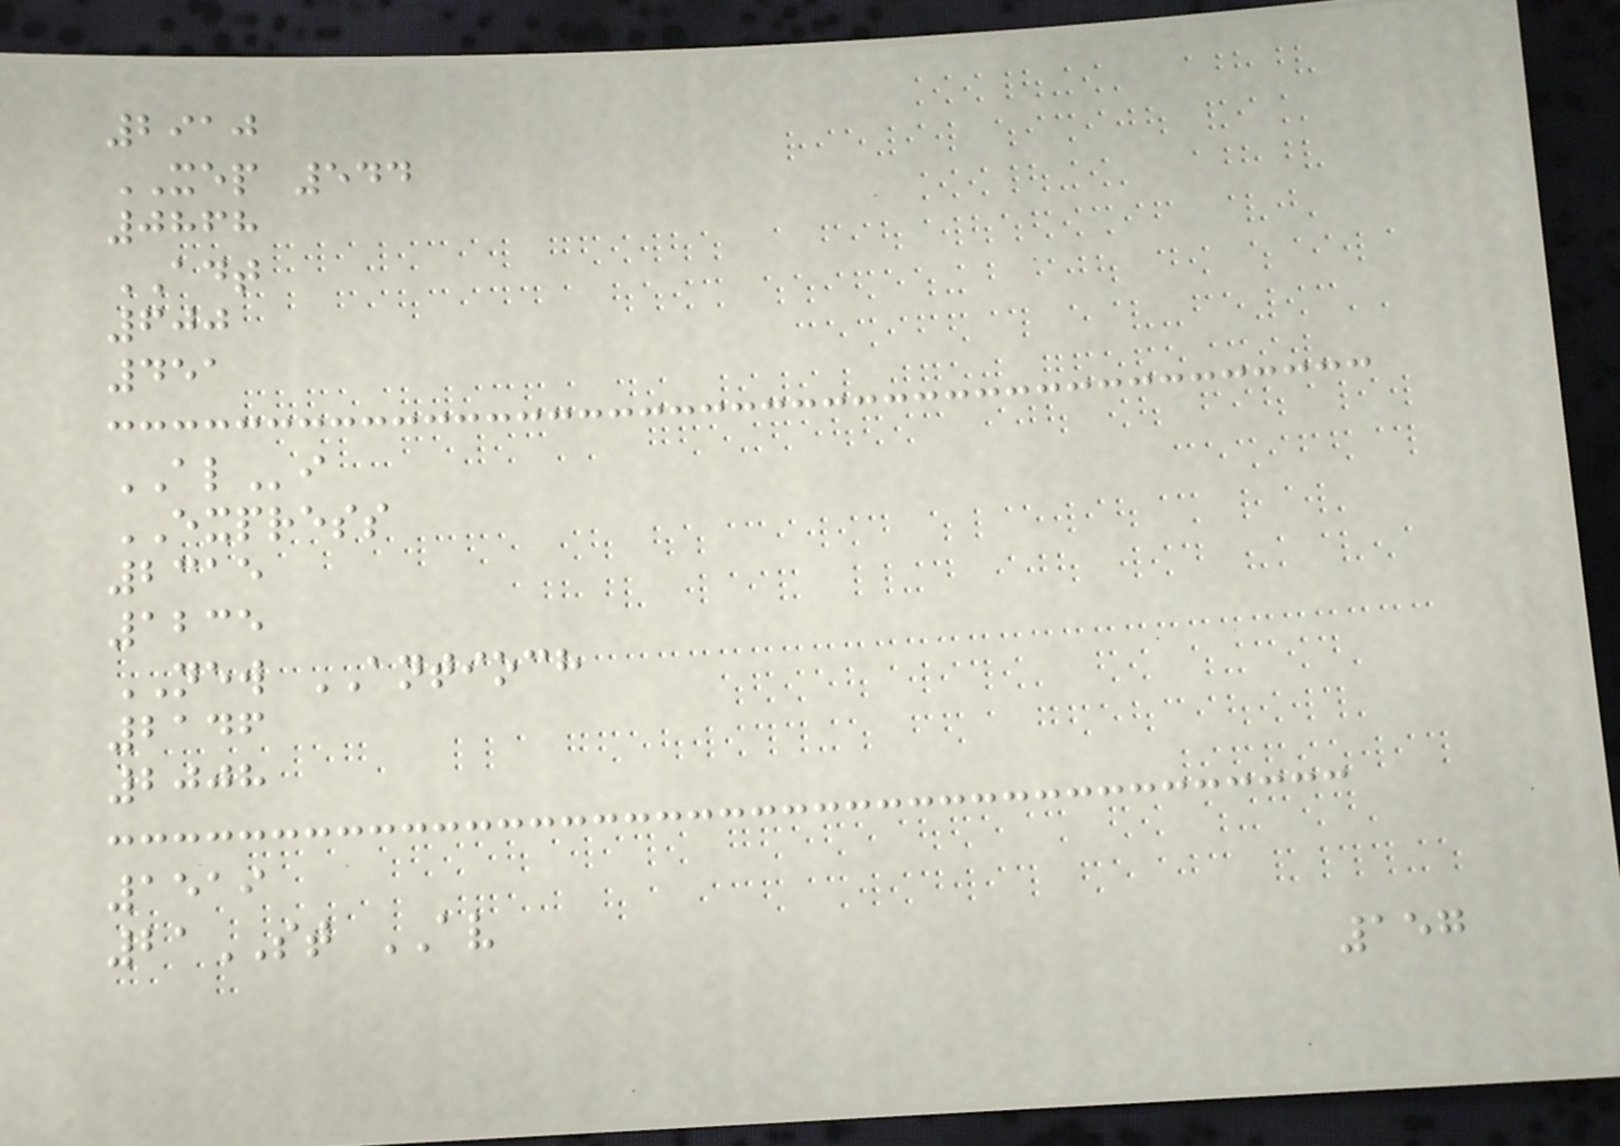2910
XEP 544
0868
ADT
600
451
ALi
EXPRESS
2315
1235
NEW ANTIOCH
2146
2008
1519
21ST AV
157
